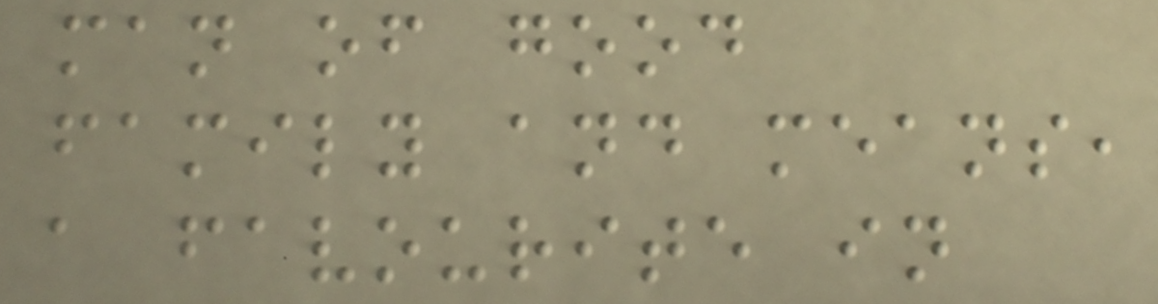man of good
family and means,
a favourite in
